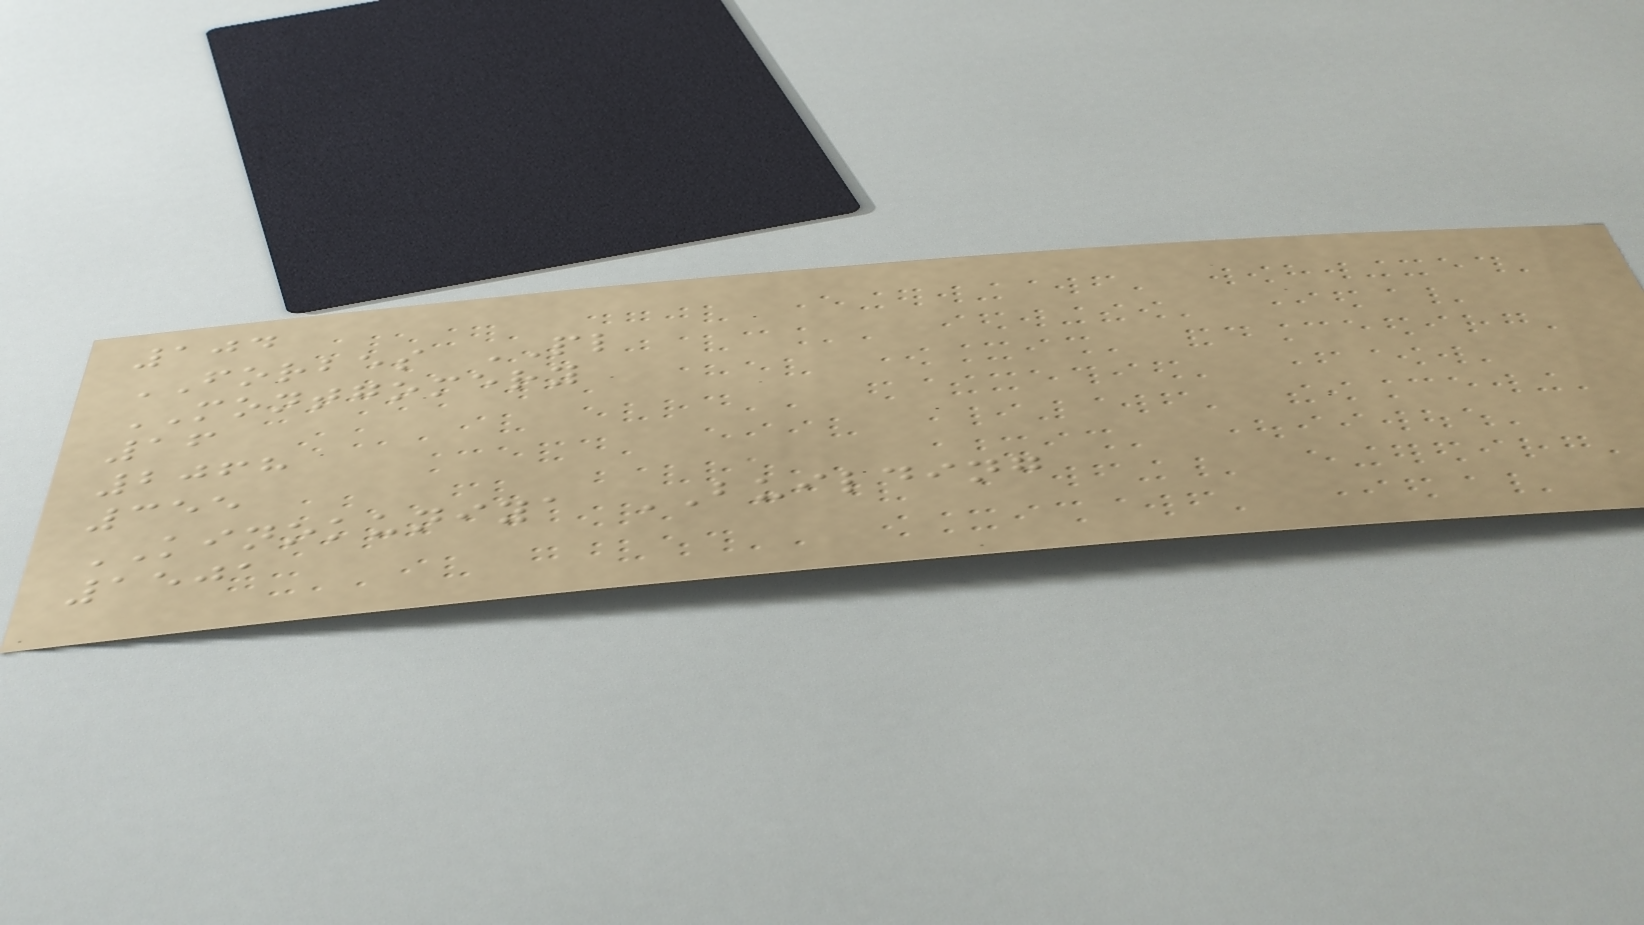104
FORBES PL
MONTGOMERY
16
2068
355
KINOKUNIYA BUILDING
1501
